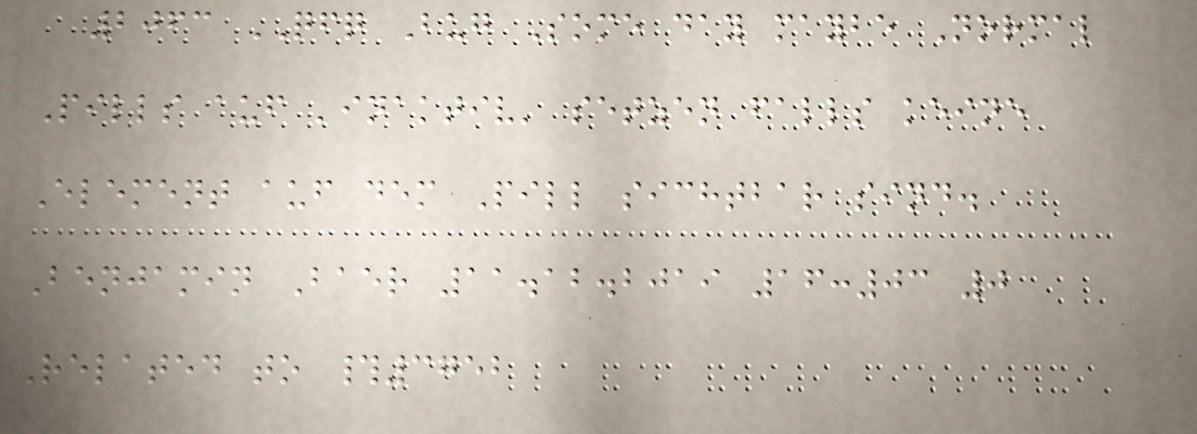2063 QFQ Bug Some day maybe Normal
Pills auf 'inaktiv' setzen falls keine
Element auf dem Pill sichtbar sind.
Benjamin Baer 11.12.2019 16:03 0
Related to #3752
